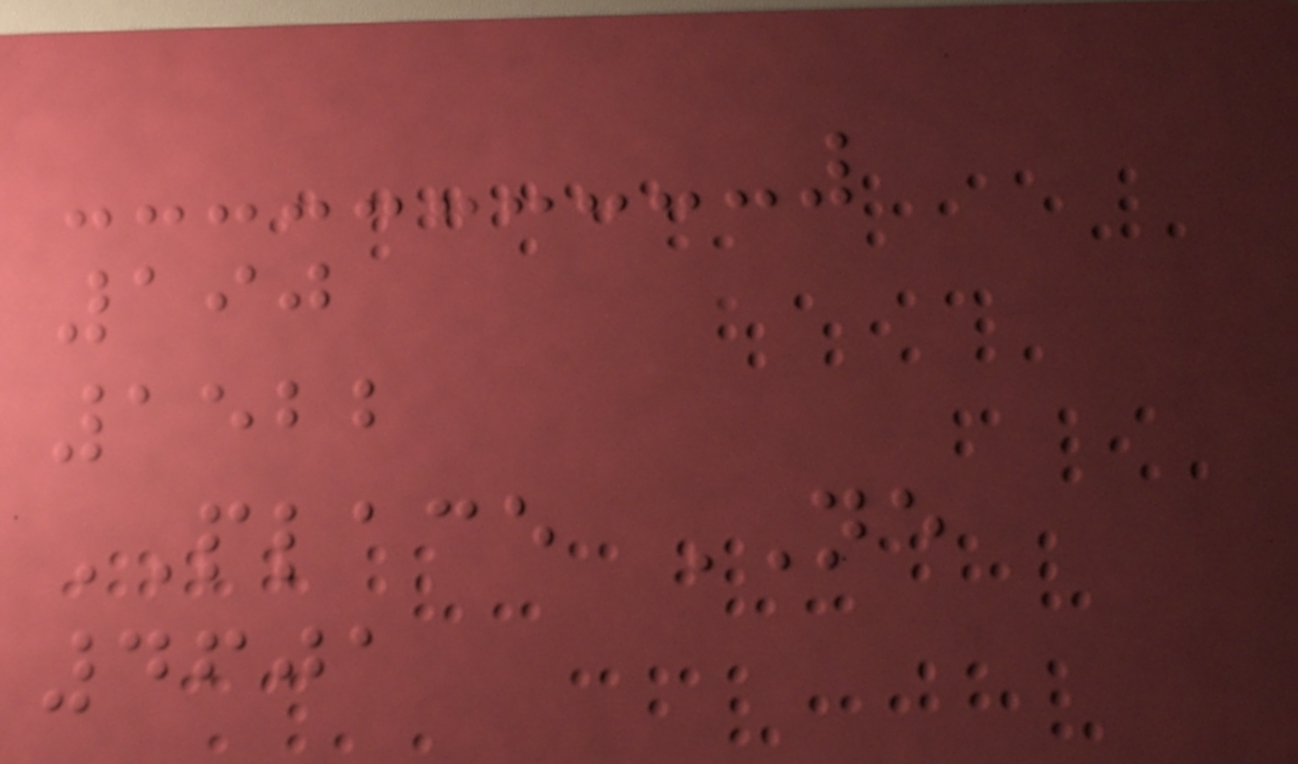190
1522
PLACE NE
4601
